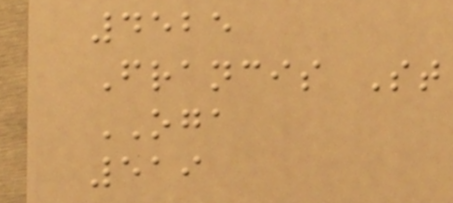4525
Francis St
OGA
519
